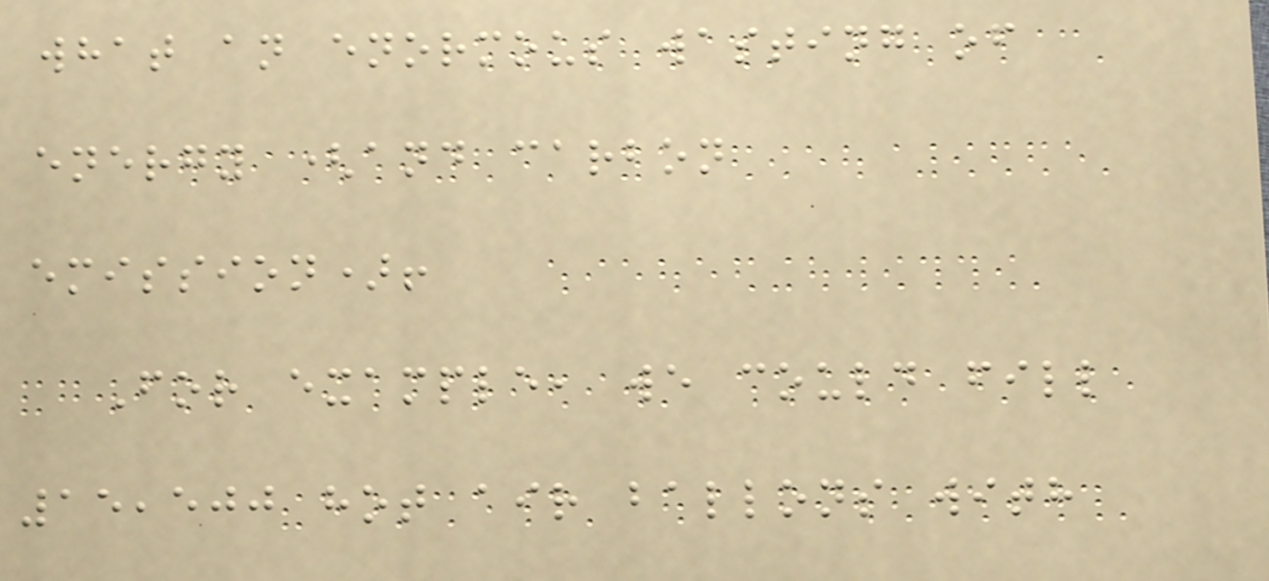what an enormous wasting of
energy (and carbon
emission)!
For example, we could fill
15,500 hot air ballons with
